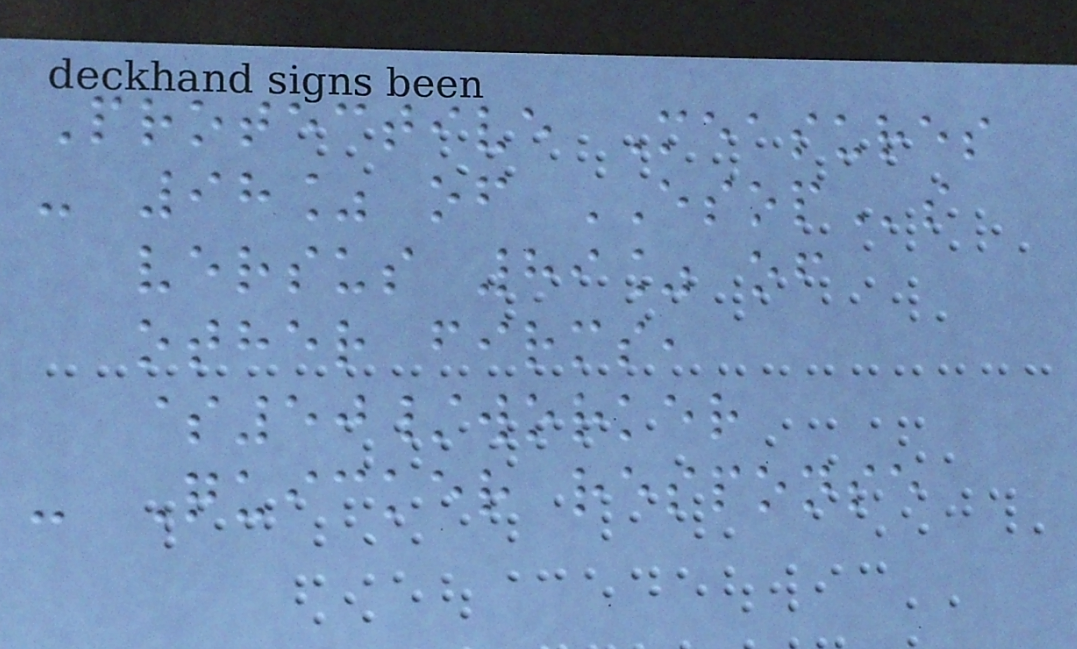Protective Measures
- 98% of ESOPs
versus 89% of
other firms,
$50/worker
- Quicker response
